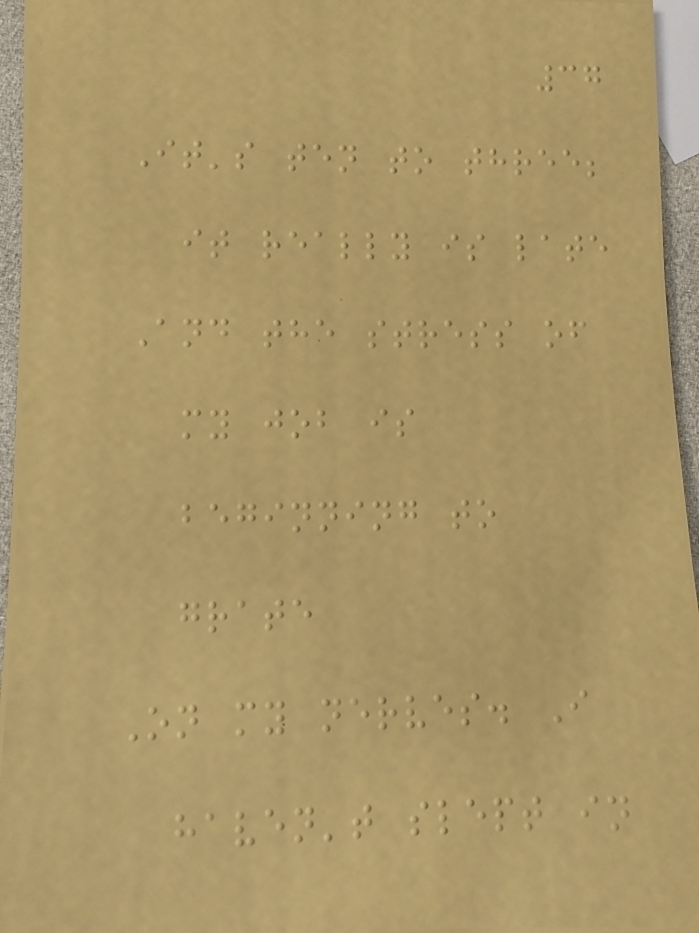37
It's ten to three;
it really is late
And the stress of
my job is
beginning to
grate
On my nerves. I
haven't slept in
